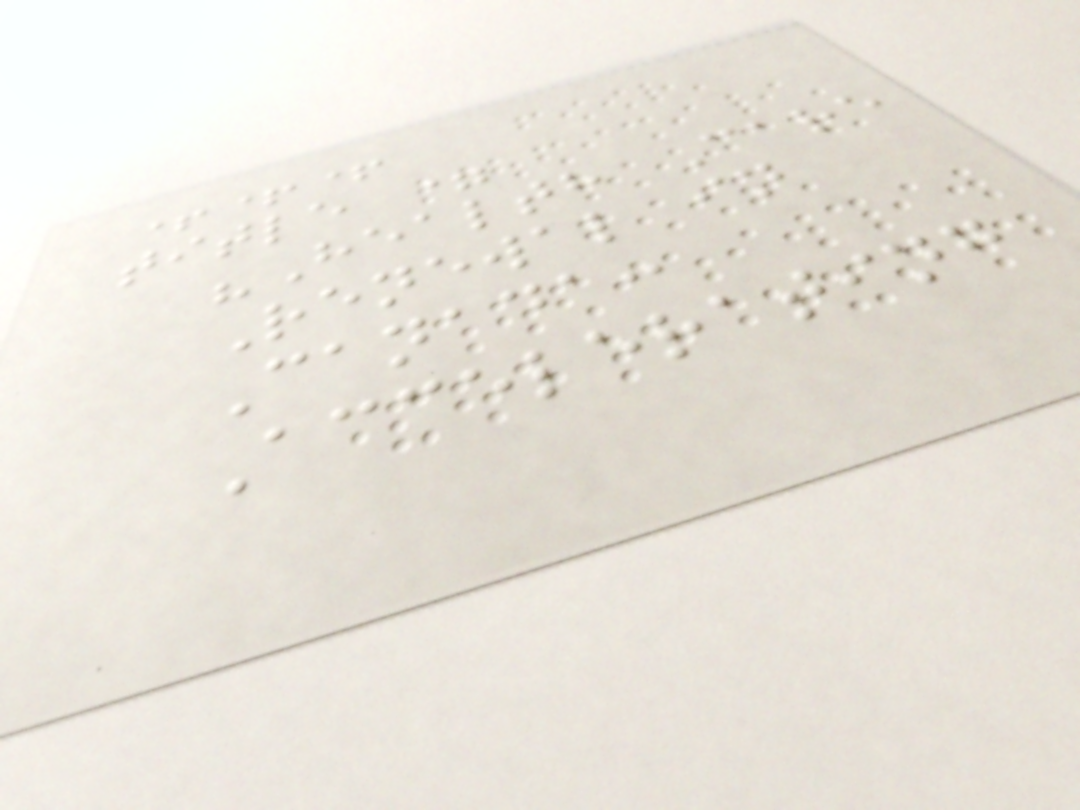+++
title =
"Health Care
Renewal in
Canada:
Accelerating
